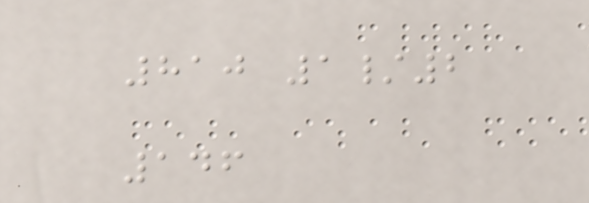810 1/2
146
